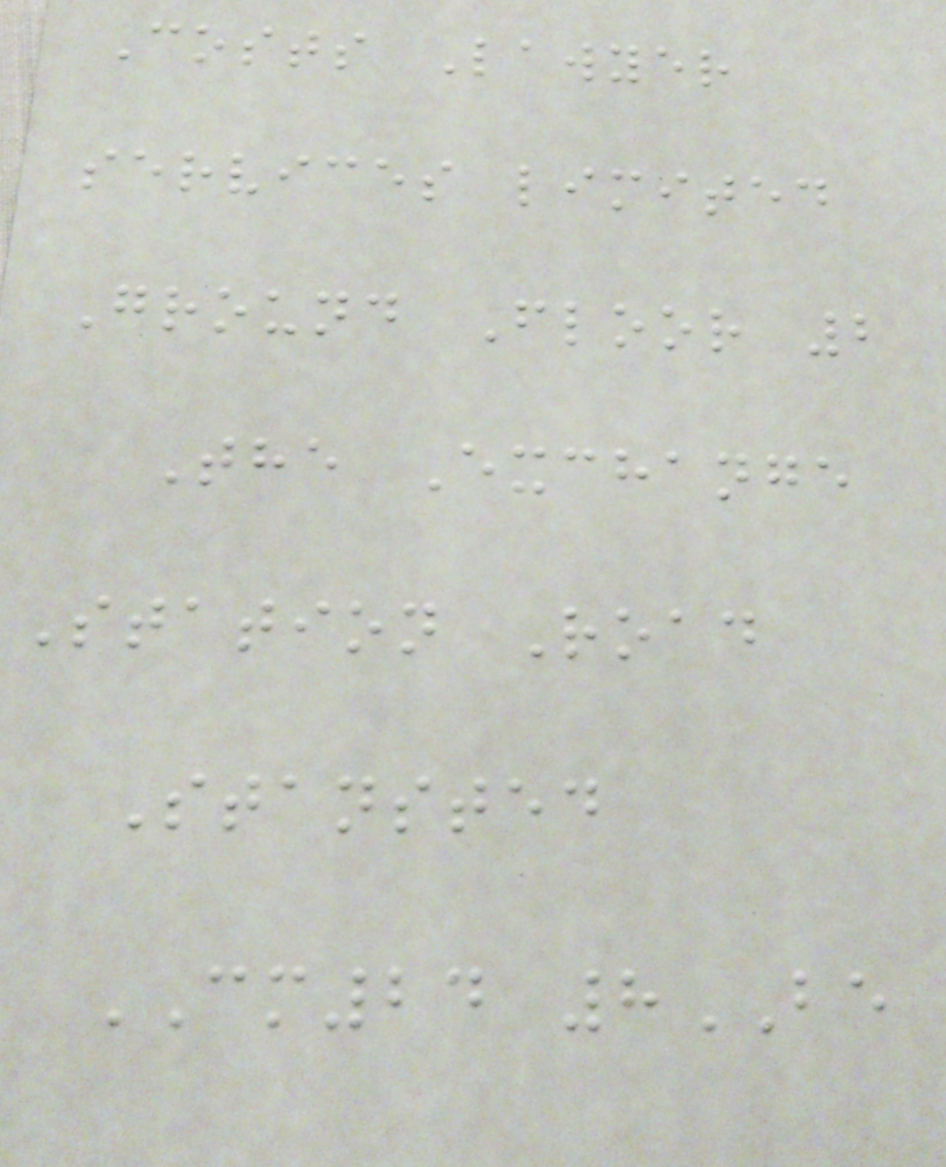Costs Lawyer
services limited
Ground Floor 2
The Exchange
Station Road
Stansted
CM24 8BE
